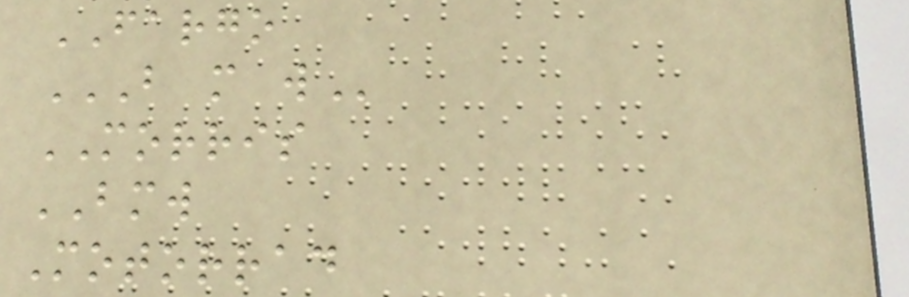FARGO
B M W
MORRIS
BMW
Motorrad
